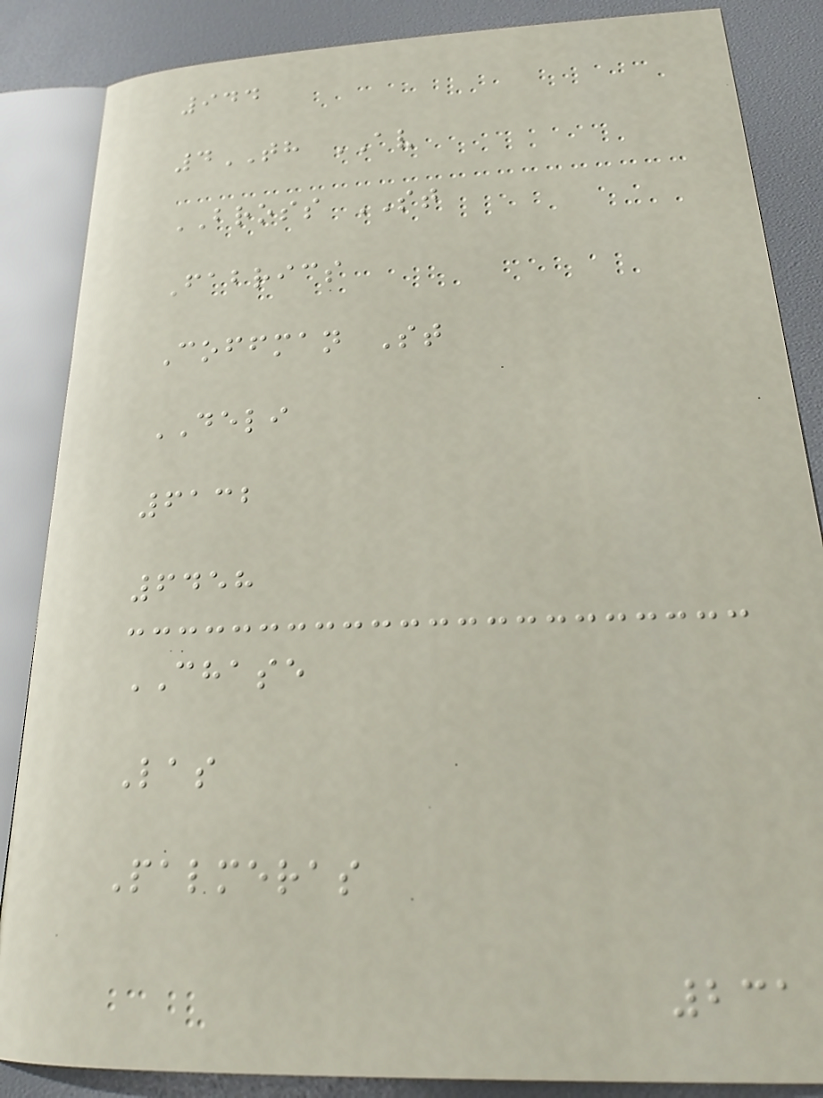944
4TH AV
BROSS ST
Fabrics
Coffman St
DELI
6132
6458
CHASE
Las
Palmeras
231
